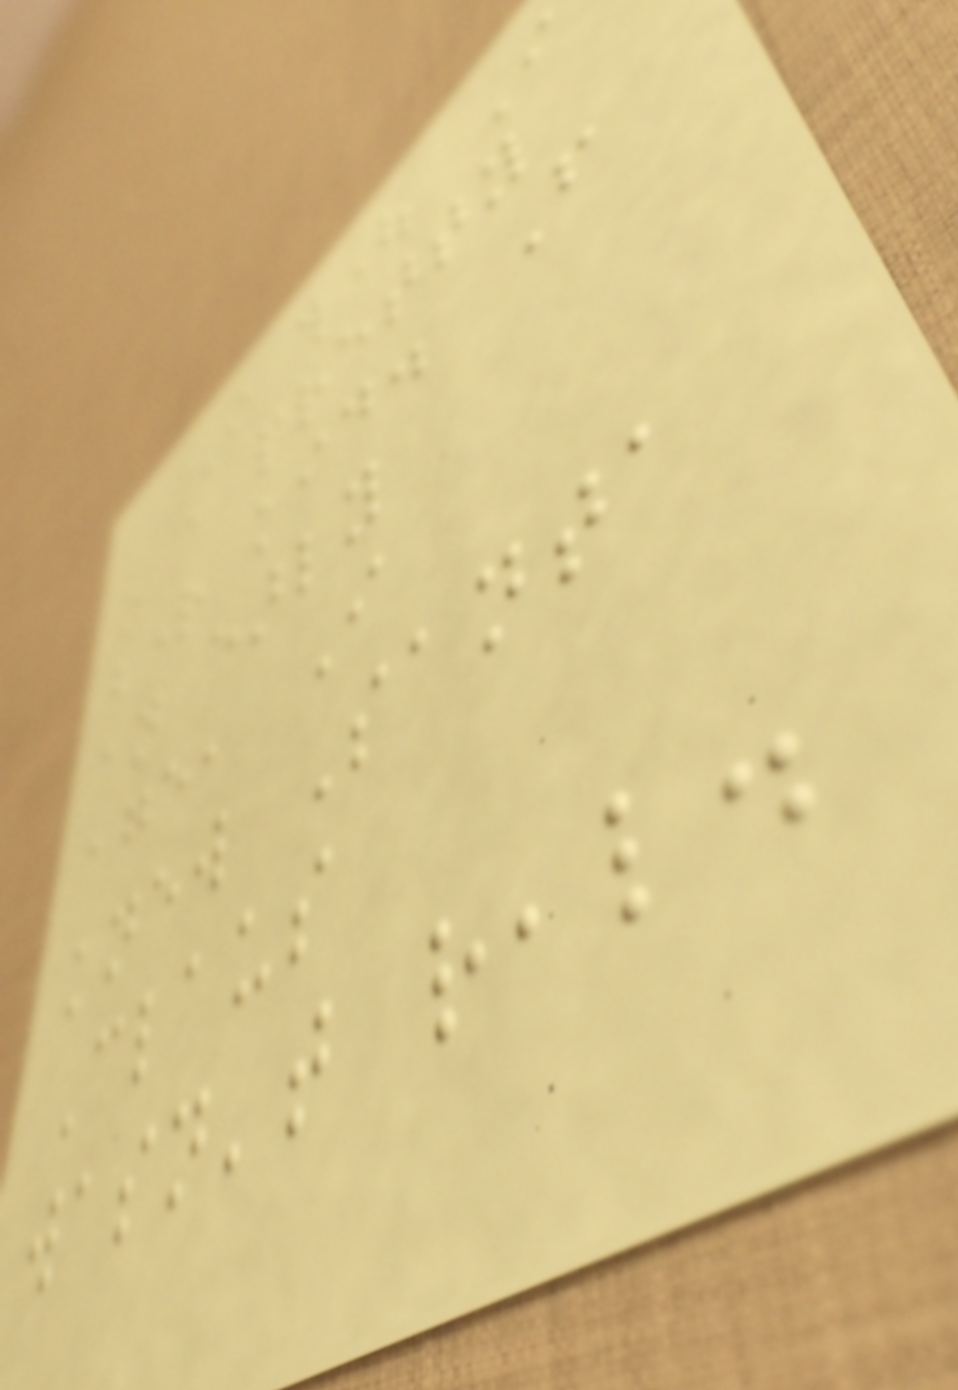I thought I
was a pretty
bright kid. From
an early
age, I
knew Santa
Claus
wasn't real.
